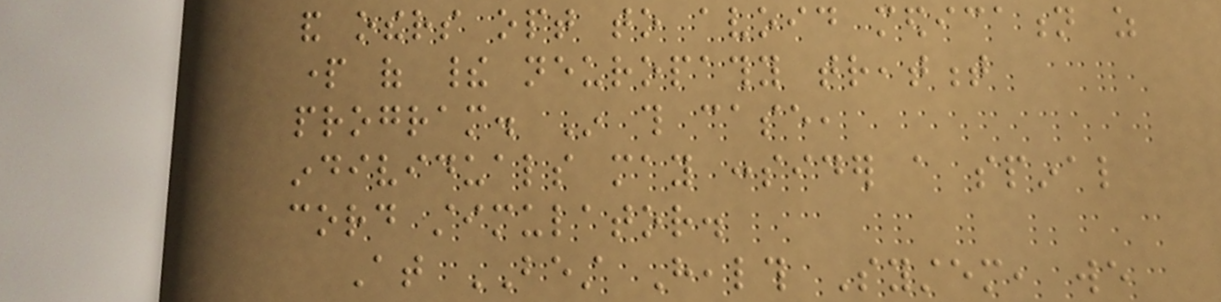and others opt to avoid medication as
part of their neuropathy treatment
program. In this case,
individuals may consider a spinal
cord stimulator.
At BEST Health System, we
